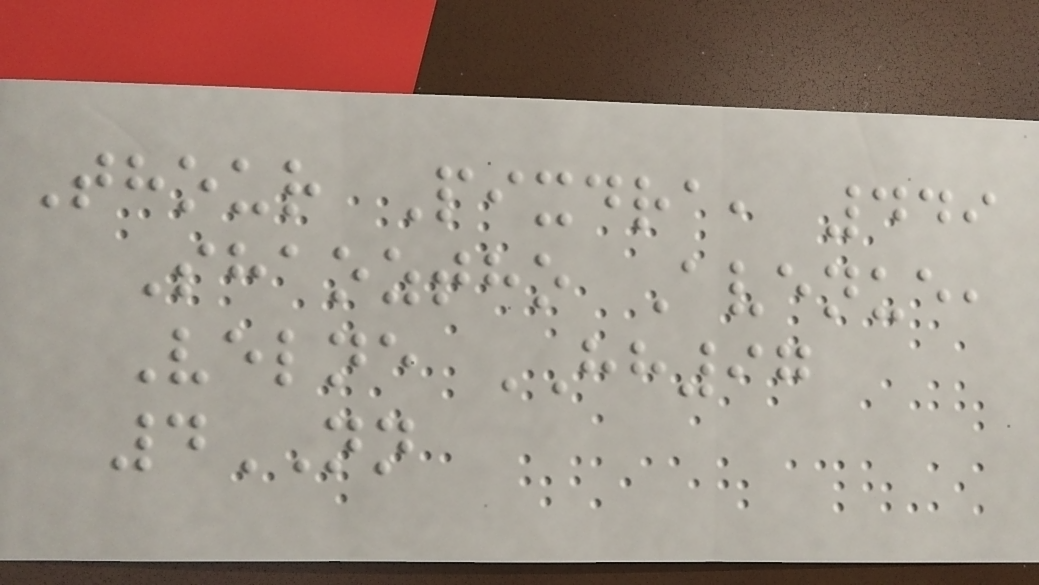Thour Pixdra, 449
Shaoztho Avenue,
Velne HH97
4NN
